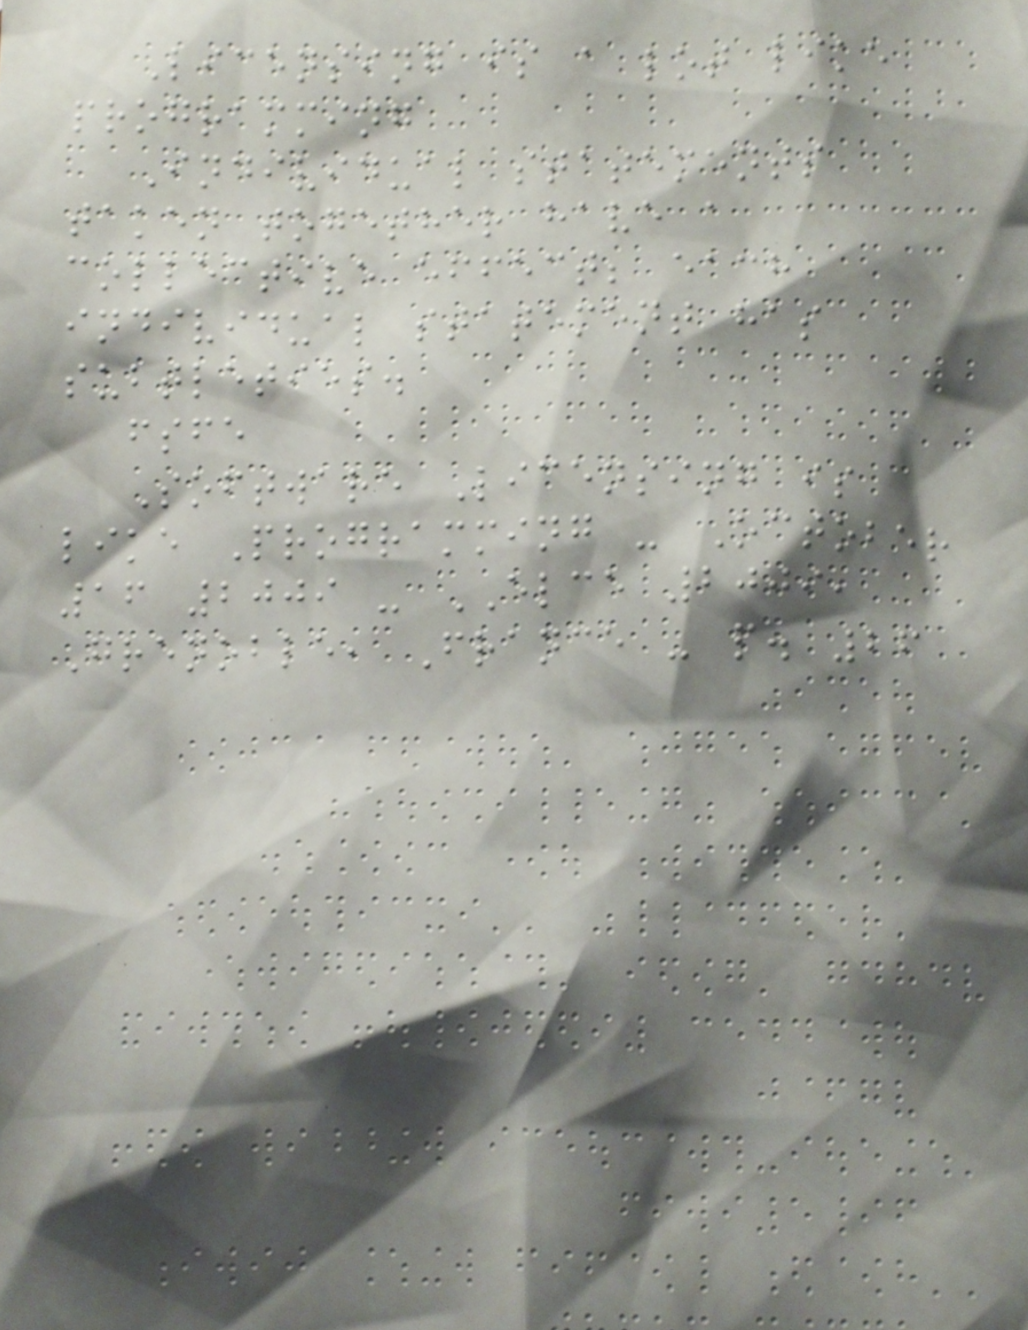Licensing is a lot like
programming
Individual statements
taken together have a
collective effect; each
individual statement has
subtleties.
fsfe
Software Licensing is
like Programming - October
16 2009 - ELCE 2009,
Grenoble, France - p. 26
